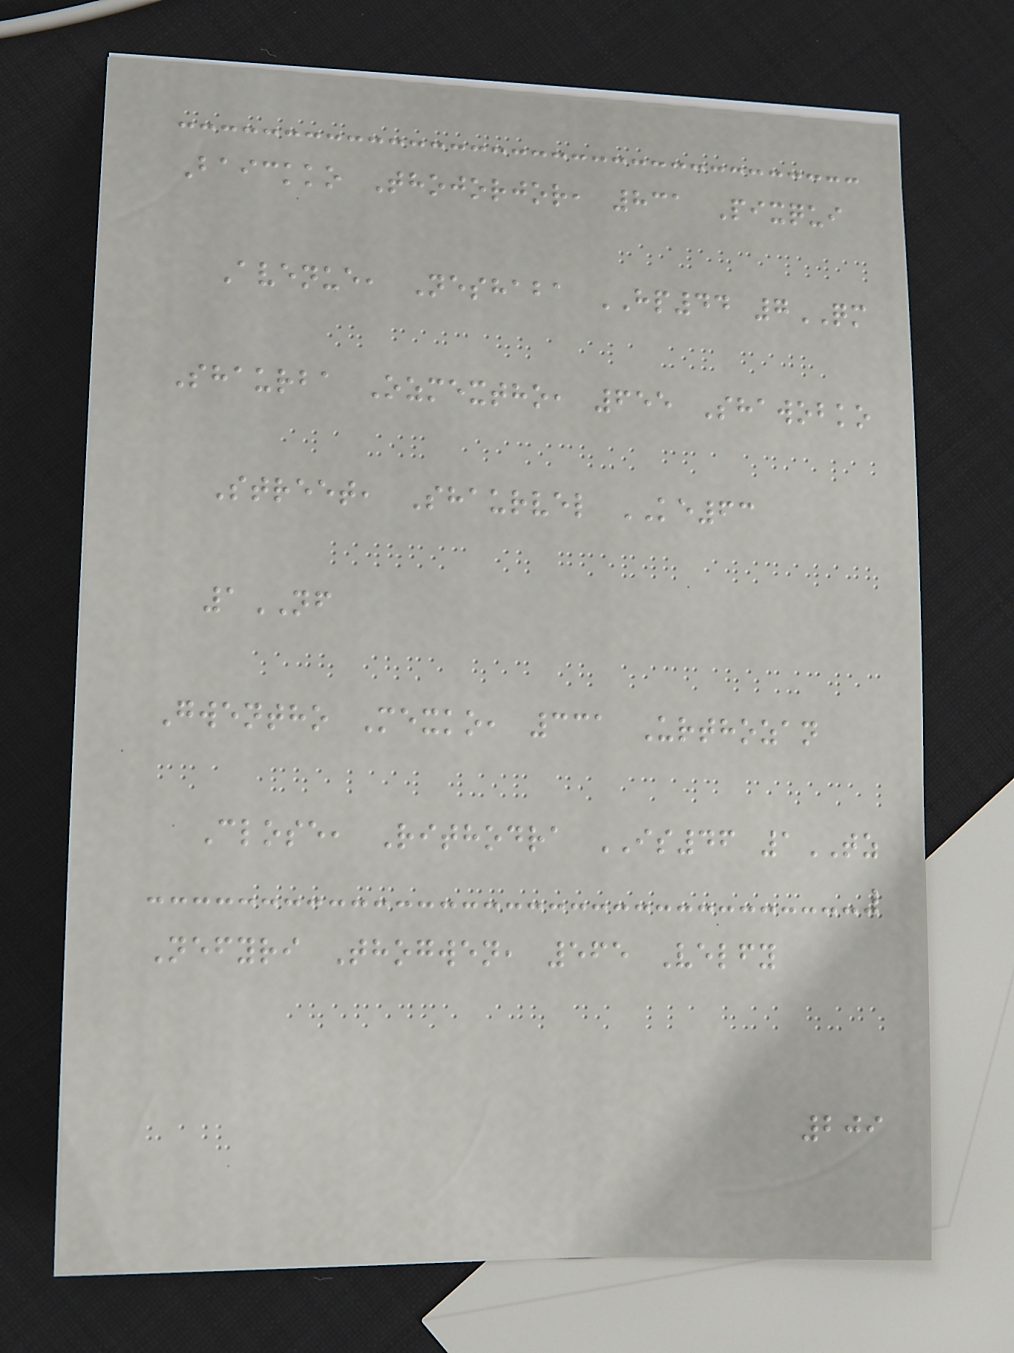Baickko Thojorjor, 831 Pixqui
Avenue, Neshaba HP44 7QM
Shaurba Ozmextho, 655 Shawobko
Street, Shaurvel KE63
1NF
Gwentho Mexko, 331 Urthozan
Close, Rithodra IS46 1TZ
Nefyri Thogwen, 565 Velfy
209
